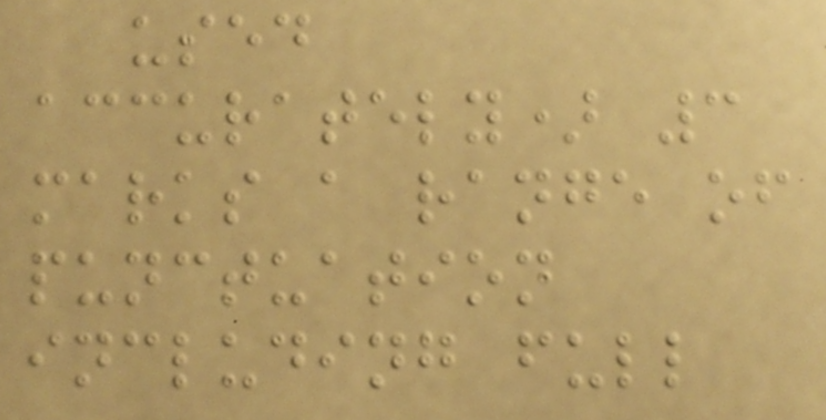used
accurately) 3
marks a range of
punctuation
including full
